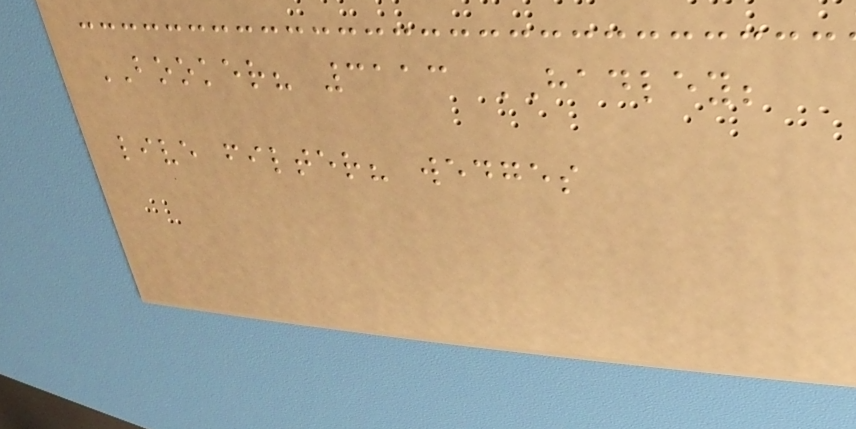BOOKER? 3113 HADLEY;
live filter? wedges
